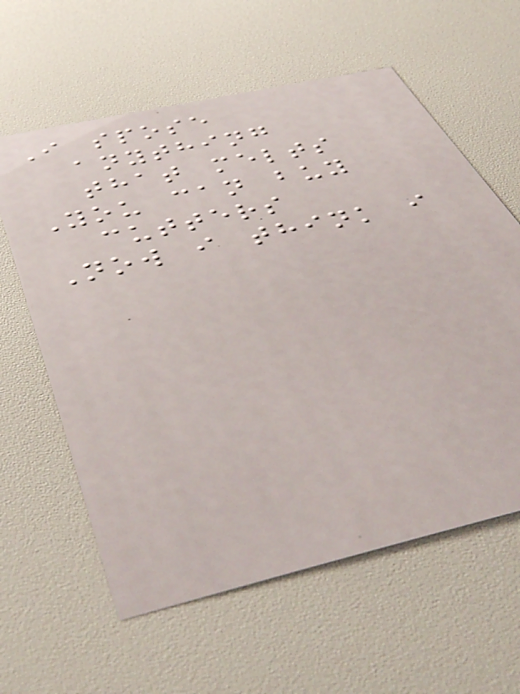I spose
anything
that melts
You can buy
cutters
Now i think i
